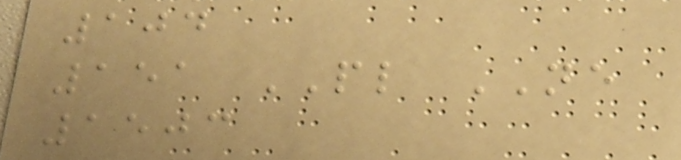104
151 PL NE
1503
